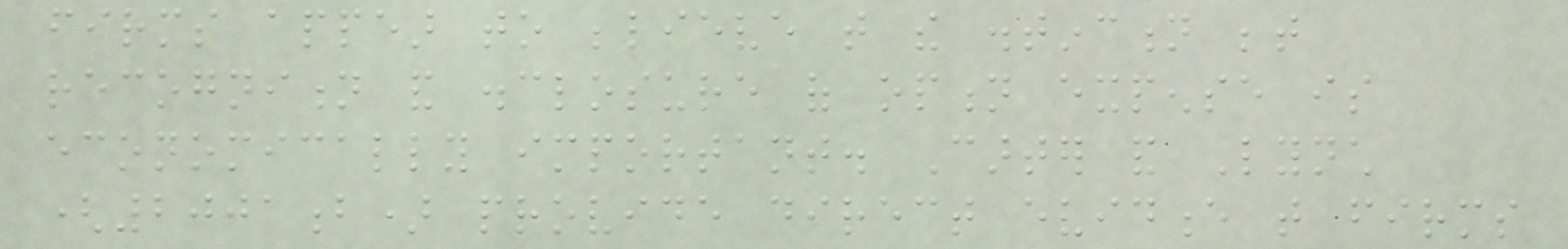firms appear to believe that the distinction between
recognition and disclosure of option expense is
economically important. Carter and Lynch
(2001b) provide direct evidence that firms
